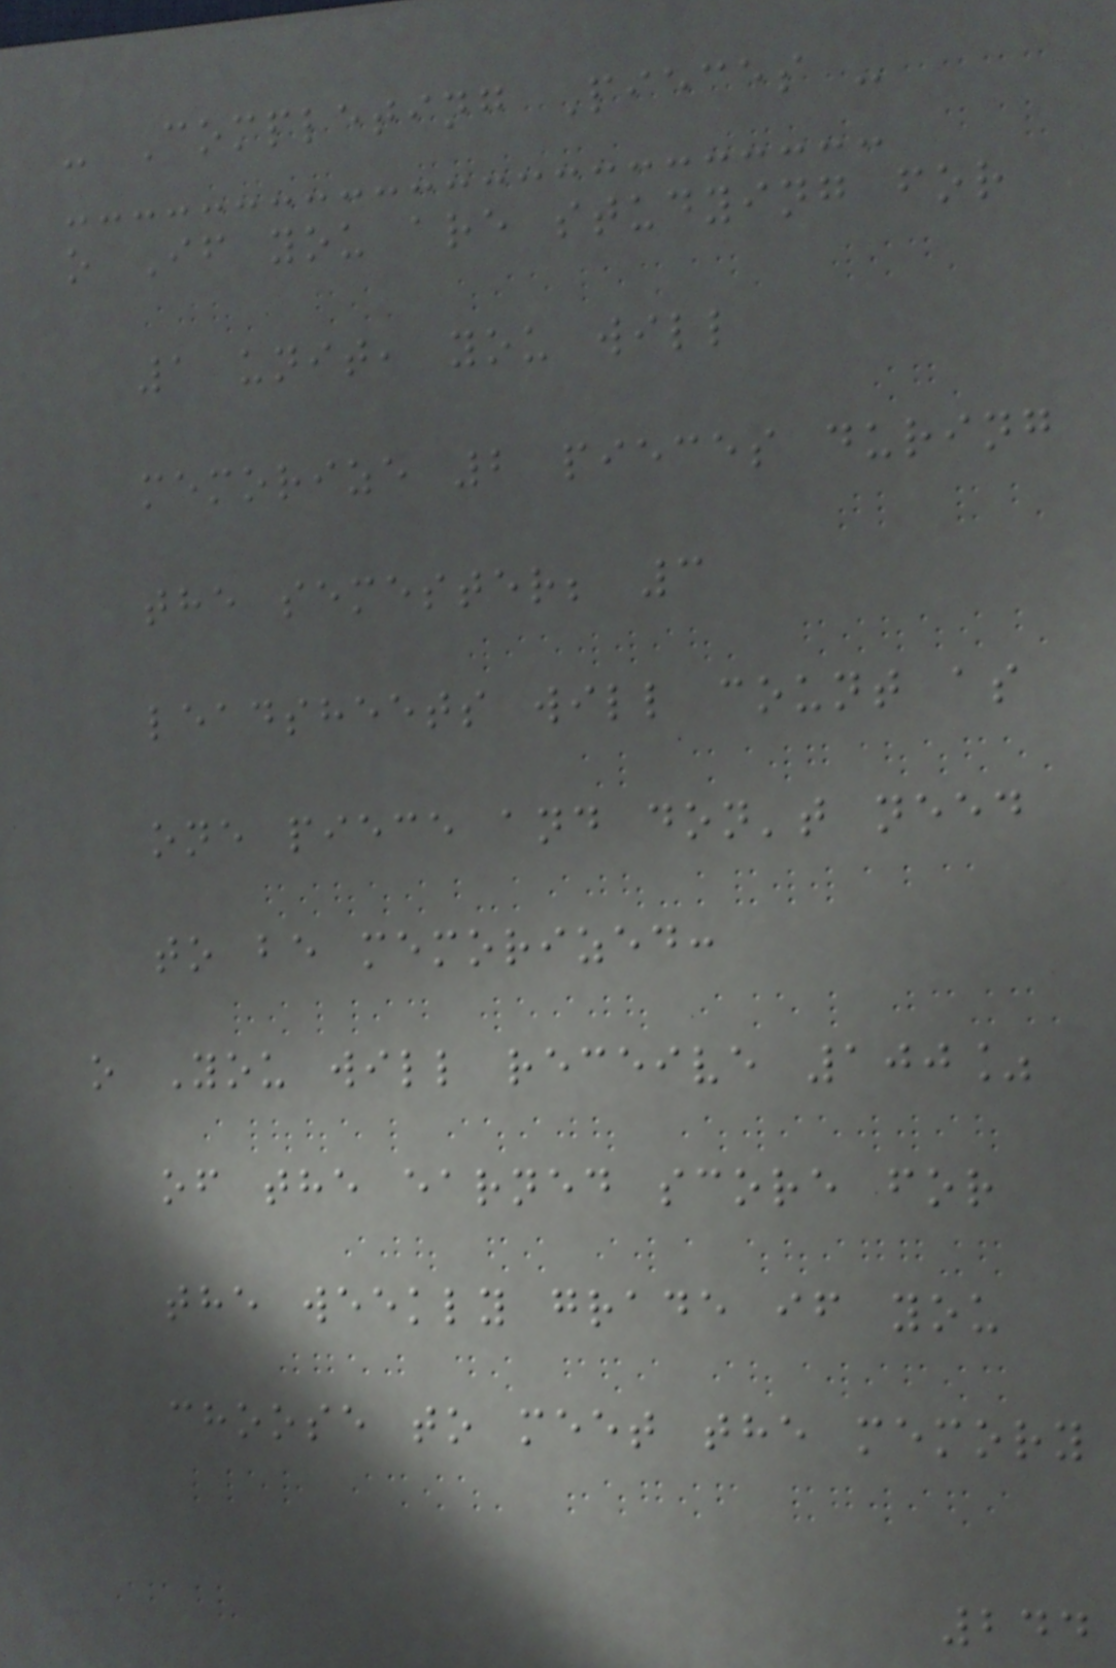- Completing Pieces -
o If you are studying for
1 unit, you will
memorize 2 pieces during
the semester; 3
leadsheets will count as
one piece and don't need
to be memorized:
o You will receive 100%
of the earned score for
the weekly grade if you
choose to meet the memory
244
